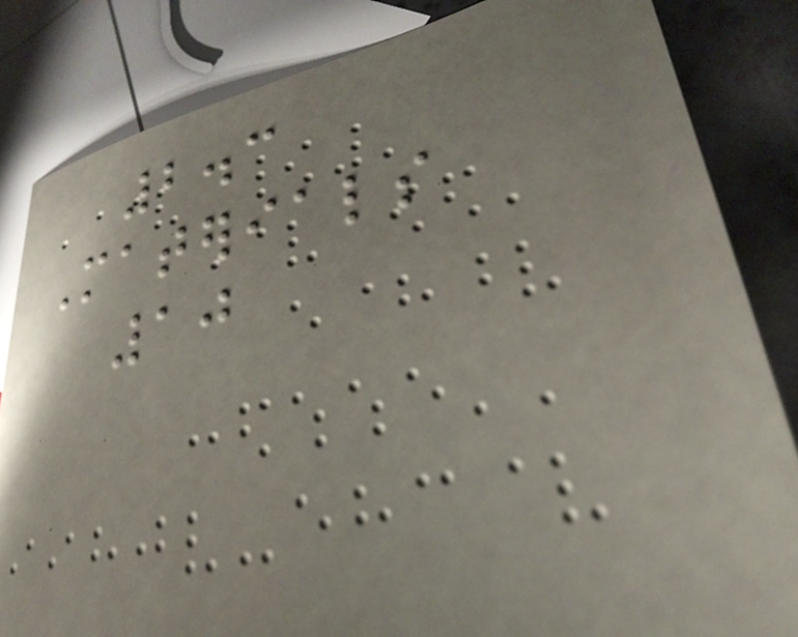2.3
Materials
10
